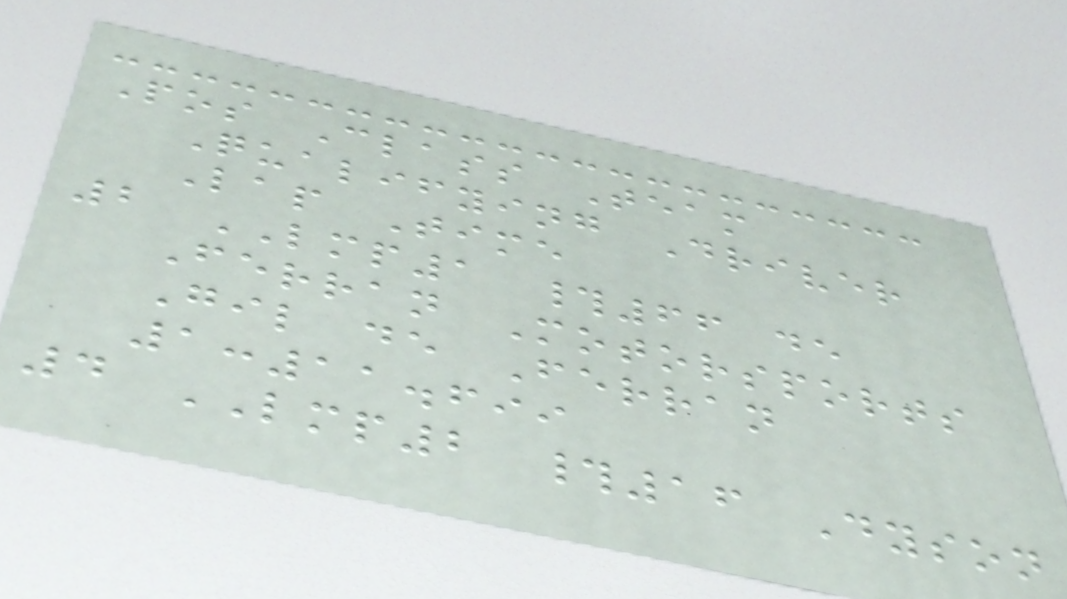Pos Class Team
Qualifying Driver
Lap Time
2 LMP1 #66 de
Ferran Motorsports
Gil de Ferran
1:11.699
4 LMP2 #16 Dyson
